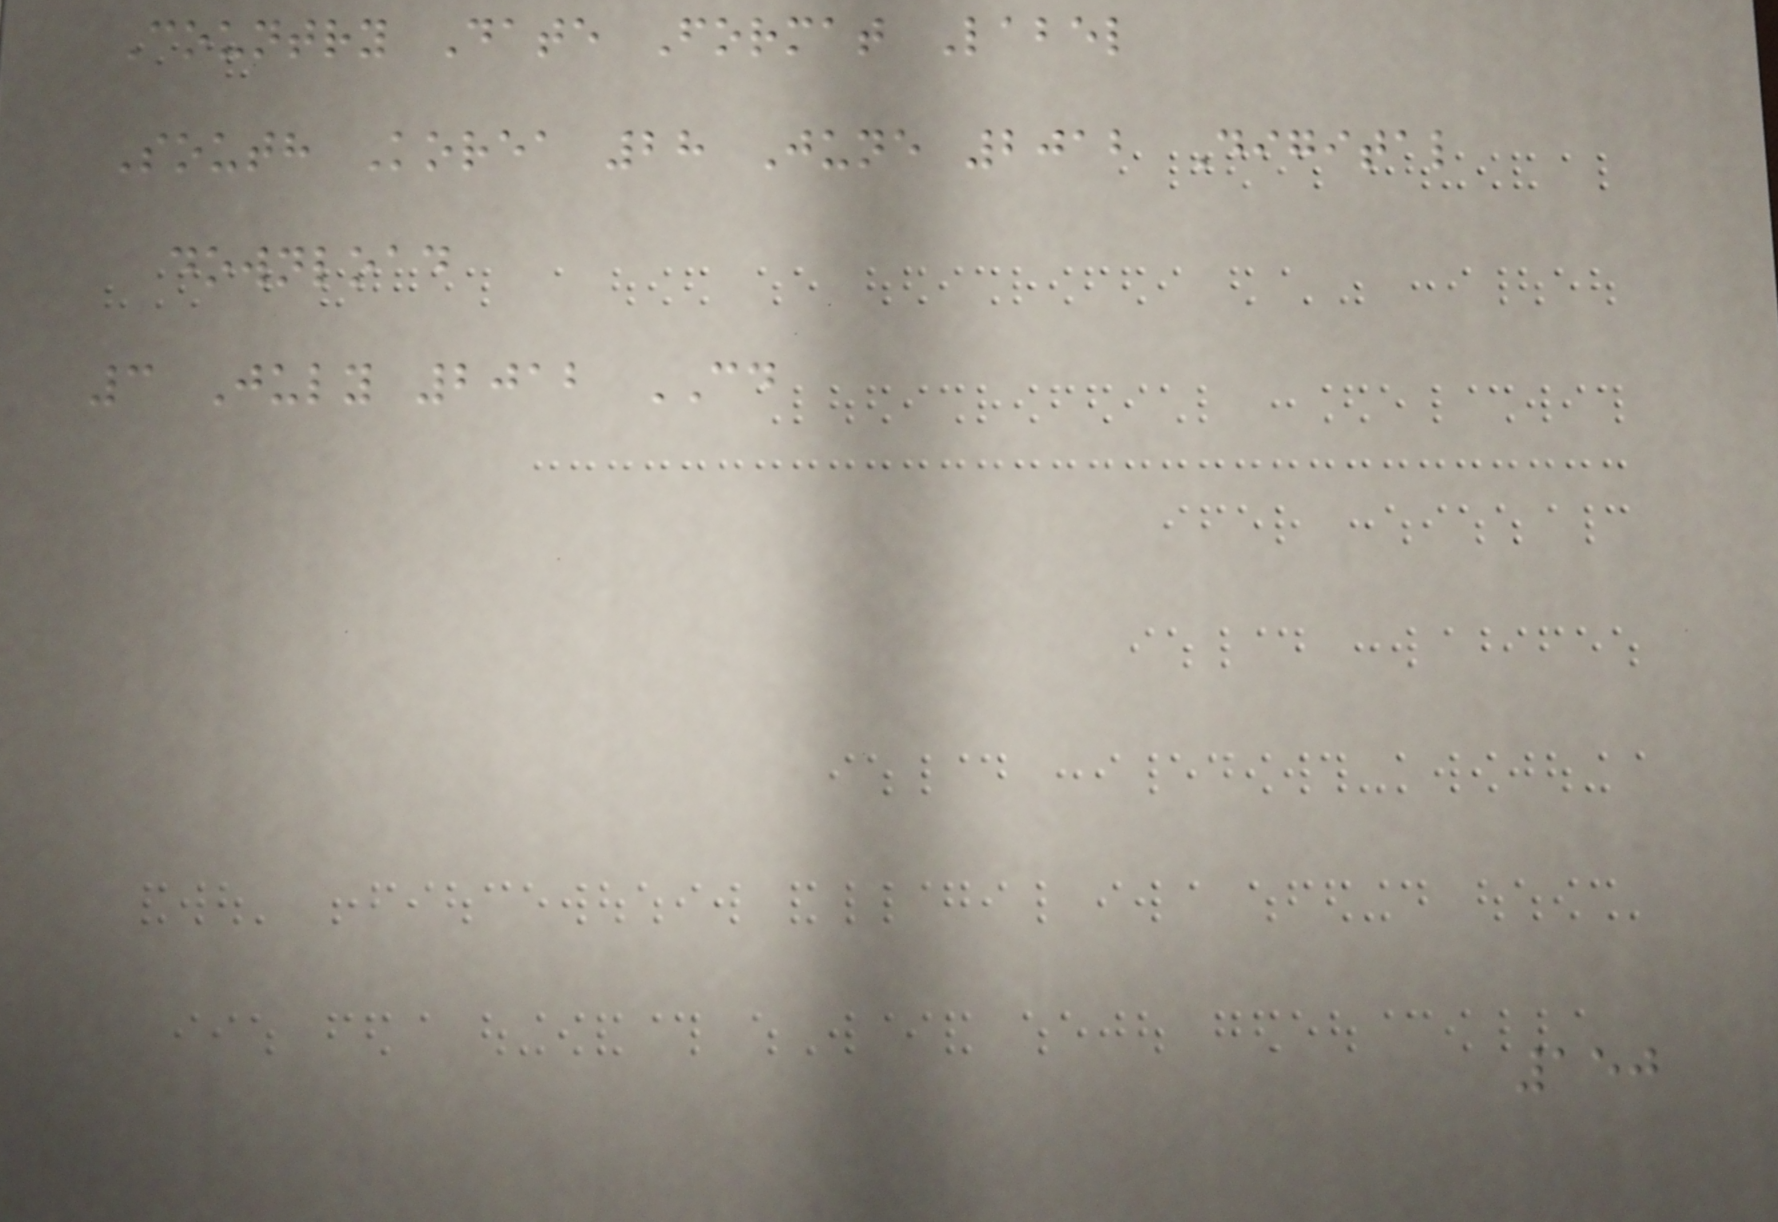Country Date Format Label
South Korea 28 June 2012 Digital
download
3 July 2012 CD
150
